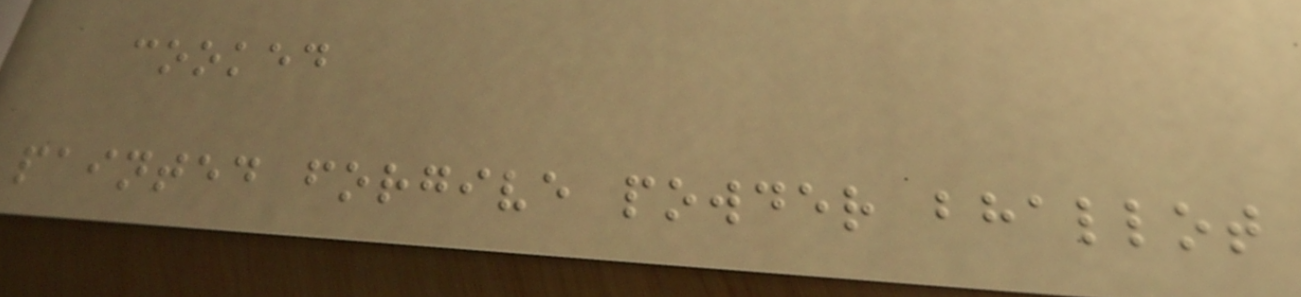cooked
painted forgive powder bhallot
